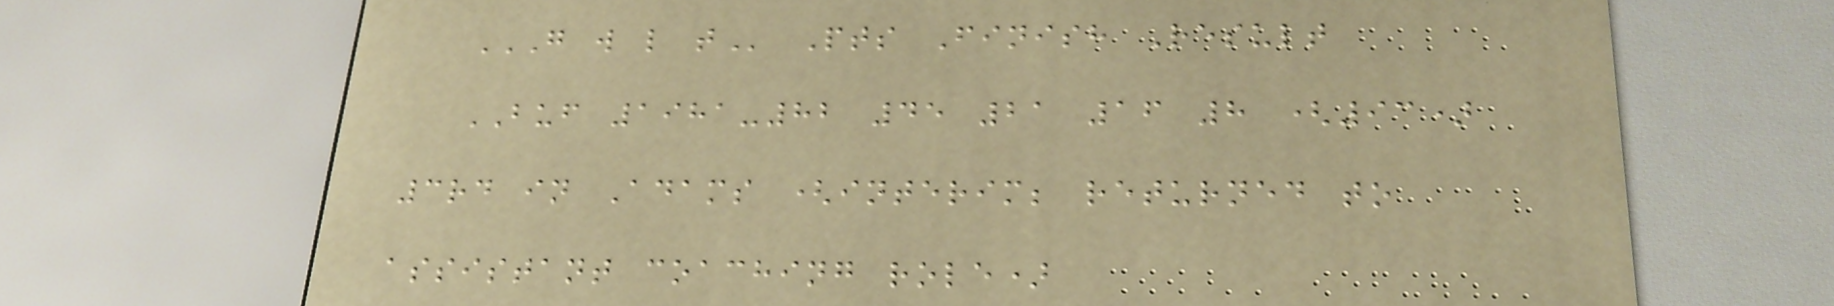G W L T Pts Finish Result
BUF 1981-82 45 21 16 8 (93)
3rd in Adams (interim; returned to
assistant coaching role)
